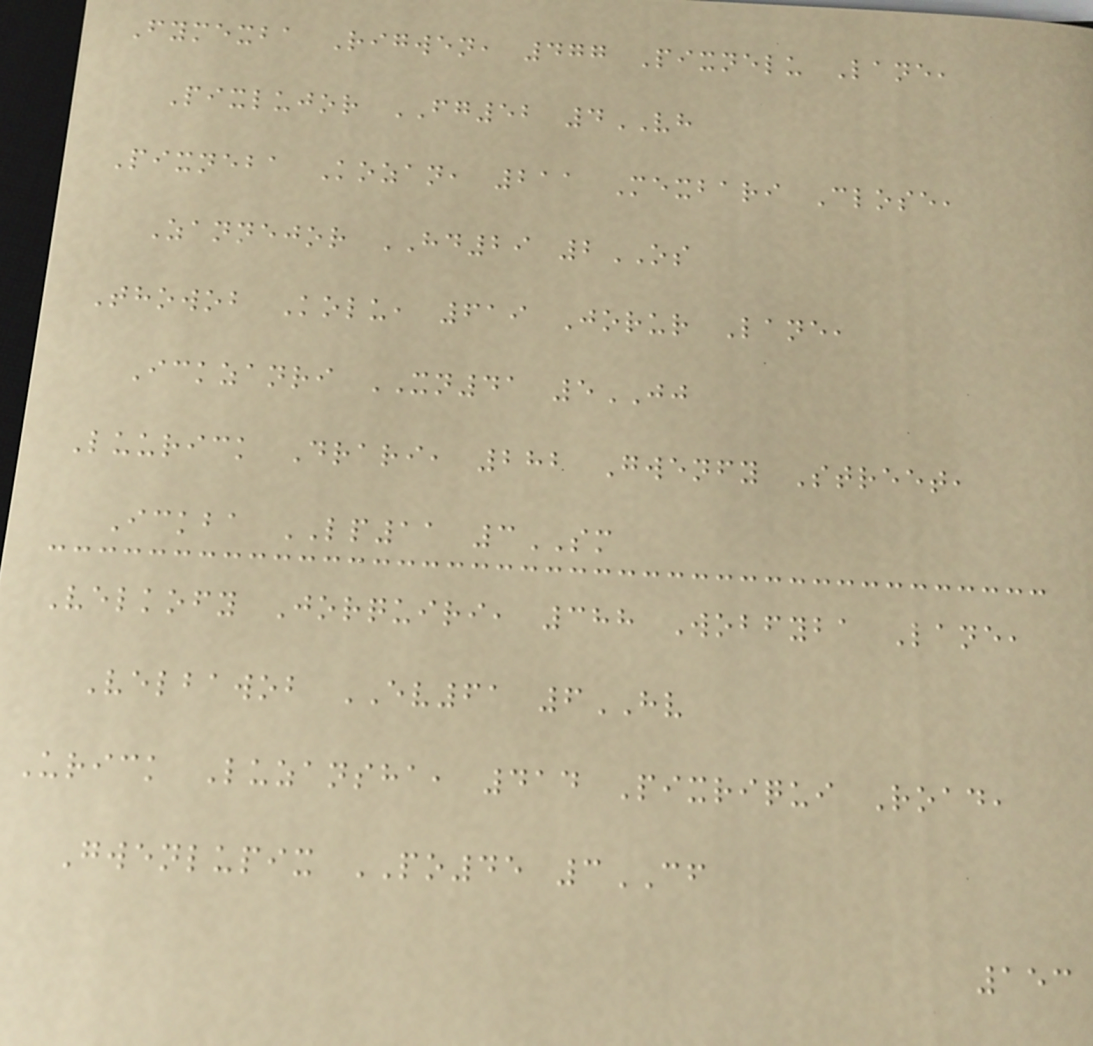Fymexba Rigwen, 477 Pixnelu Lane,
Pixlujor FG52 4VH
Pixneba Kozan, 211 Mexbari Close,
Zannejor HD29 2OS
Thowob Kolu, 619 Jorur Lane,
Ickzanri XN41 5JJ
Luurick Drari, 282 Gwenfy Street,
Ickba LP11 3SM
Velkofy Jorquiri, 388 Wobfyba Lane,
Velbawob EV61 6HV
Urick Luzansha, 414 Pixriqui Road,
Gwenlupix PO45 3CF
153
